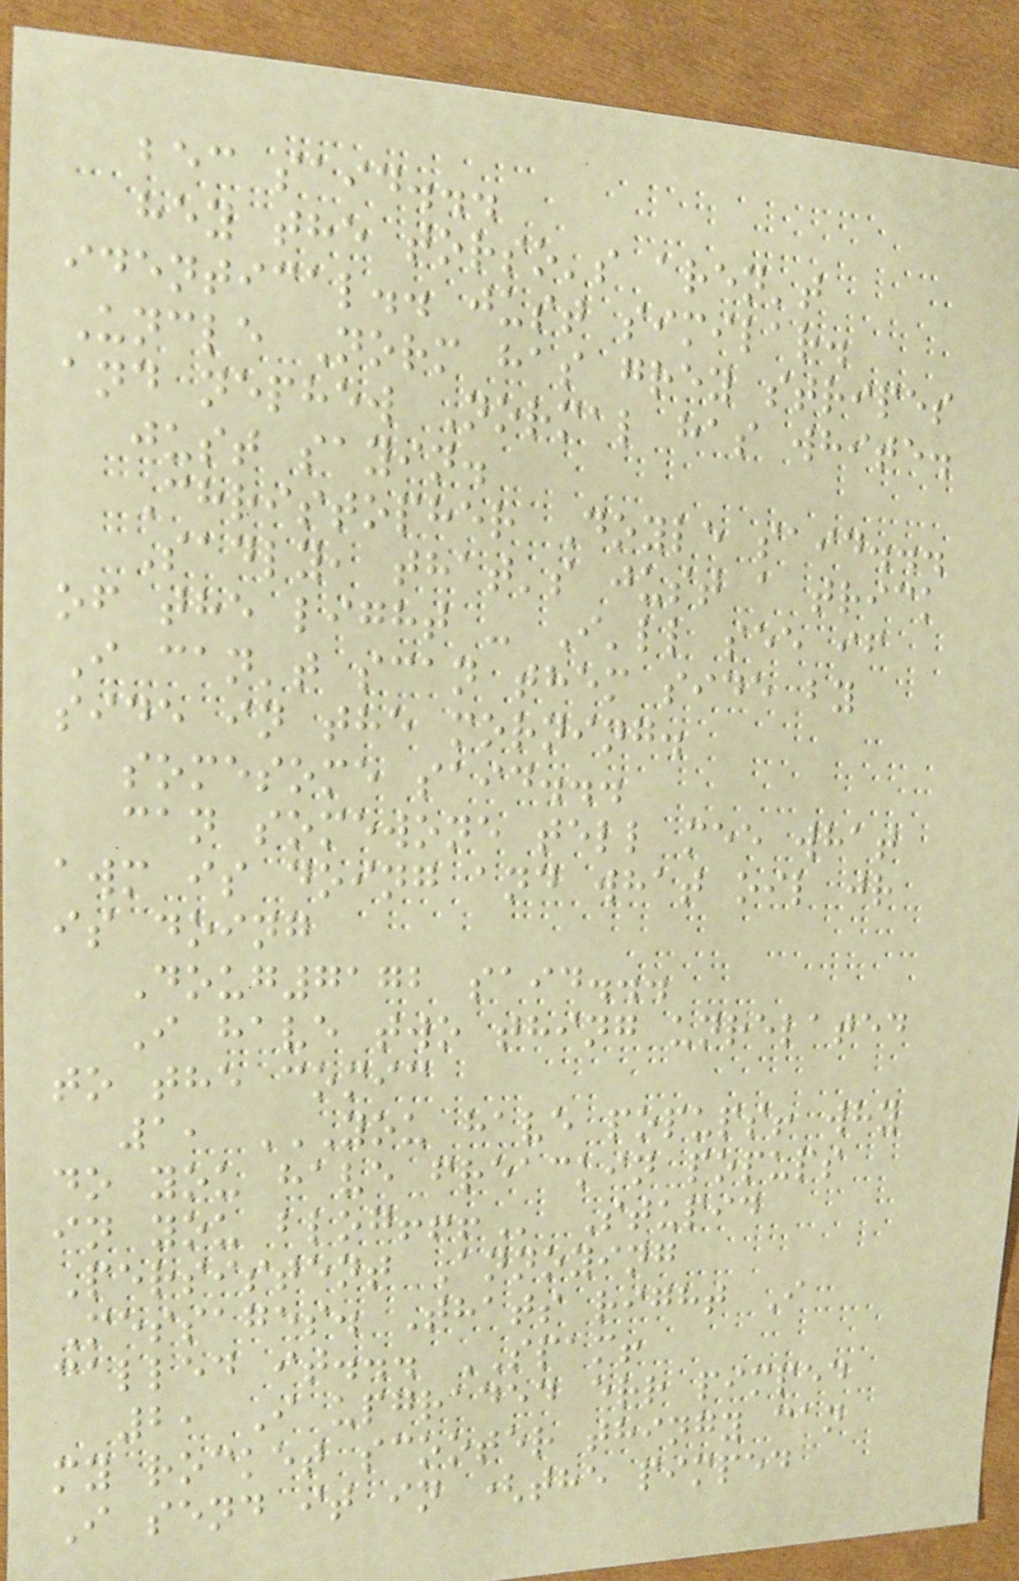bec said...
hey the torso's aren't
identical.. just similar.
Uncle Norm has grey stripes
and nephew Normal has white.
just sayin.
Christopher Doyle said...
Sadly, that's just a trick
of the light - I'll see if
I can't scan them side by
side in the morning.
somesome said...
can somewone tell mee what
awm is doing and what oil jr
is doing
Doug7172 said...
I have two thing unrelated
to the comic
1, YOU HAVE POPUPS! WHY
DO YOU HAVE FREACKIN POPUPS
IN YOU BLOG!!! Stupid
Persistent Annoying
Messages. Thats right I
called it... SPAM!
2, I upgraded err pimped
my rocket scooter thingy can
I send it in (the pimped
